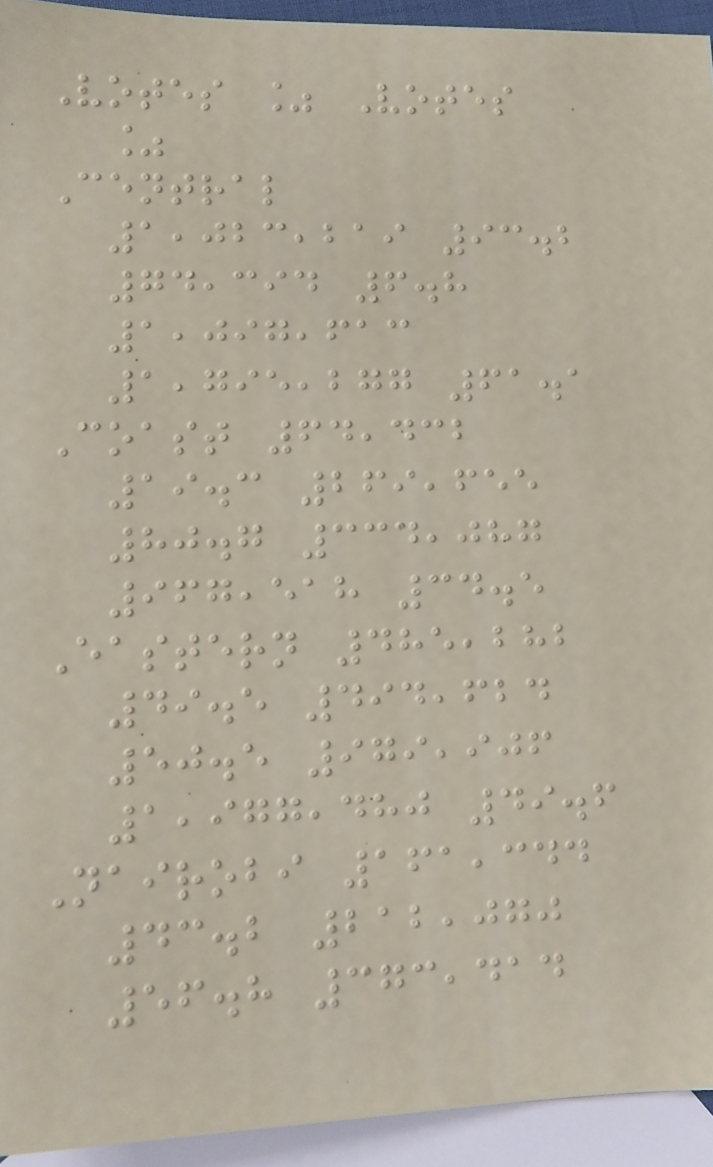Votes % Votes
%
Central
1,023,219 93.2
74,394 6.8
1,097,613
1,795,277 61.1
Coast 64,432
19.3 269,655
80.7 334,087
967,518 34.5
Eastern 485,282
49.5 494,624
50.5 979,906
1,977,480 49.6
Nairobi 161,344
43.2 212,070
56.8 373,414
